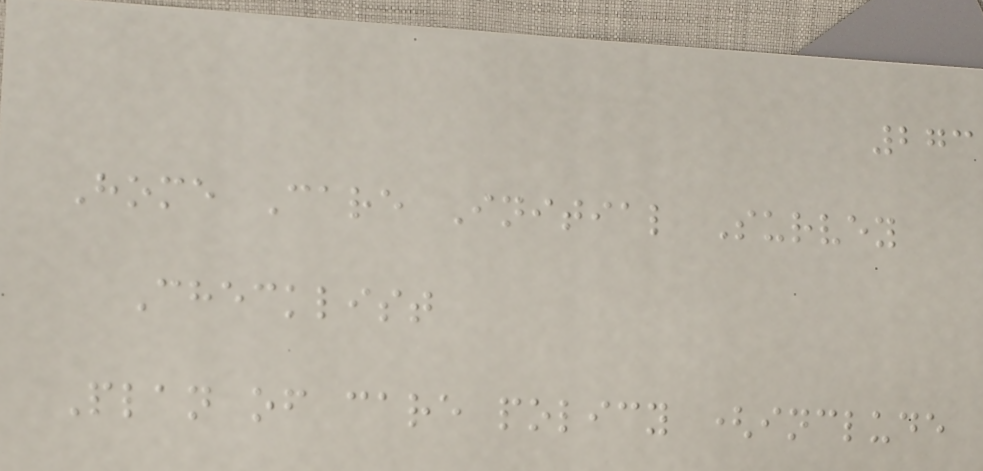273
Home Care Initial Survey
Checklist
Plan of care policy (include
